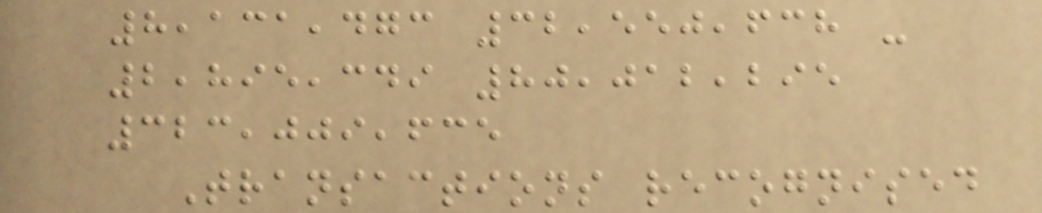8,131,473 32,550,638 -
2,895,349 80,012,295
323,009,635
Transactions recognised
